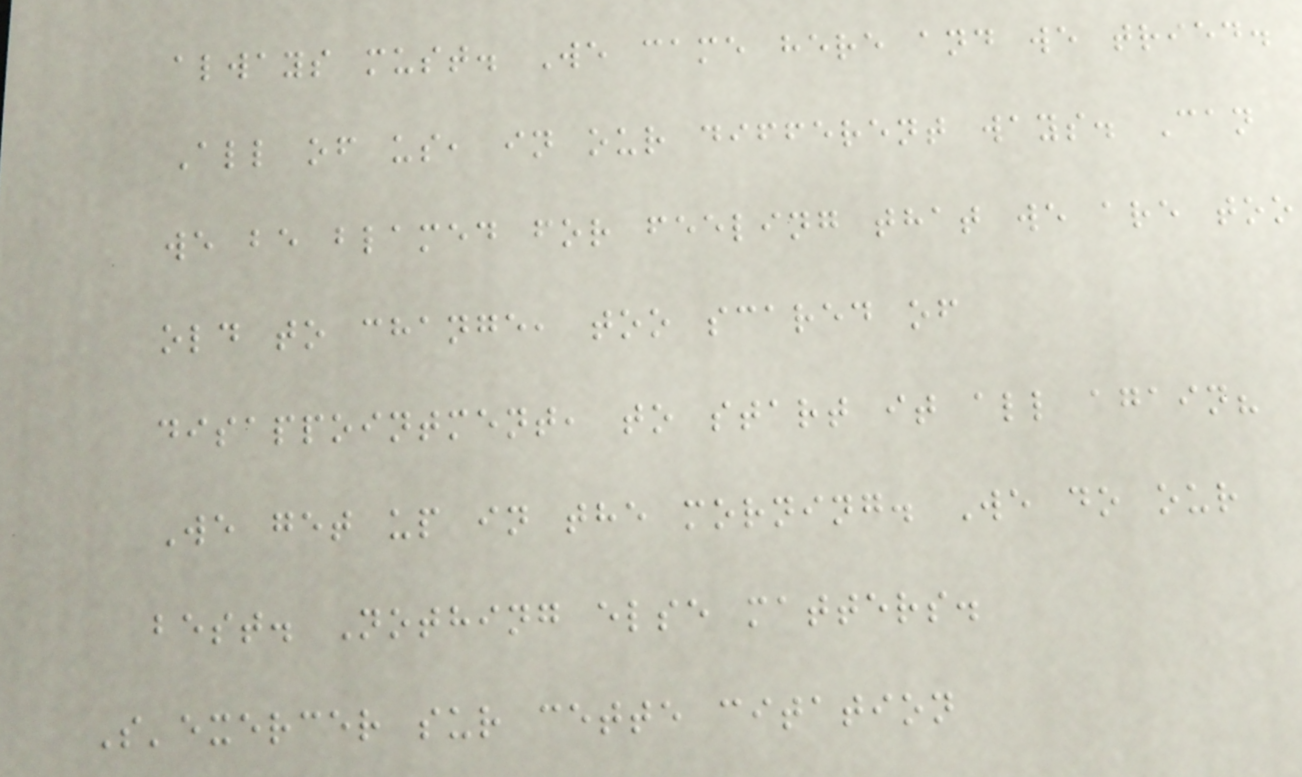always must. We came here and we tried.
All of us, in our different ways. Can
we be blamed for feeling that we are too
old to change, too scared of
disappointment, to start it all again?
We get up in the morning. We do our
best. Nothing else matters.
S'exercer sur cette citation
